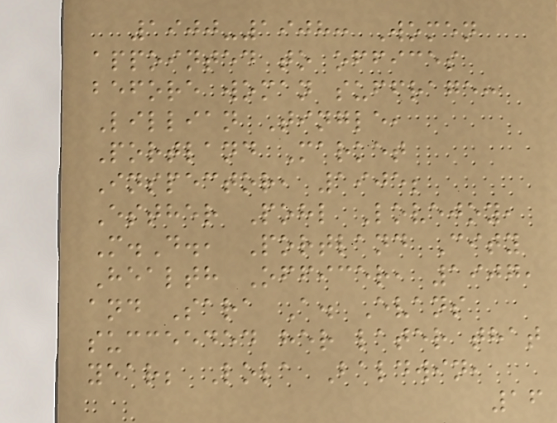1900-1908: Women
appointed to offices
before woman suffrage:
Lillian Tingle,
Portland Market
Inspector, 1905;
Esther Pohl Lovejoy,
M.D., Portland City
Health Officer, 1907,
and Sara A. Evans
succeeded her later that
year; Lola Baldwin,
16
